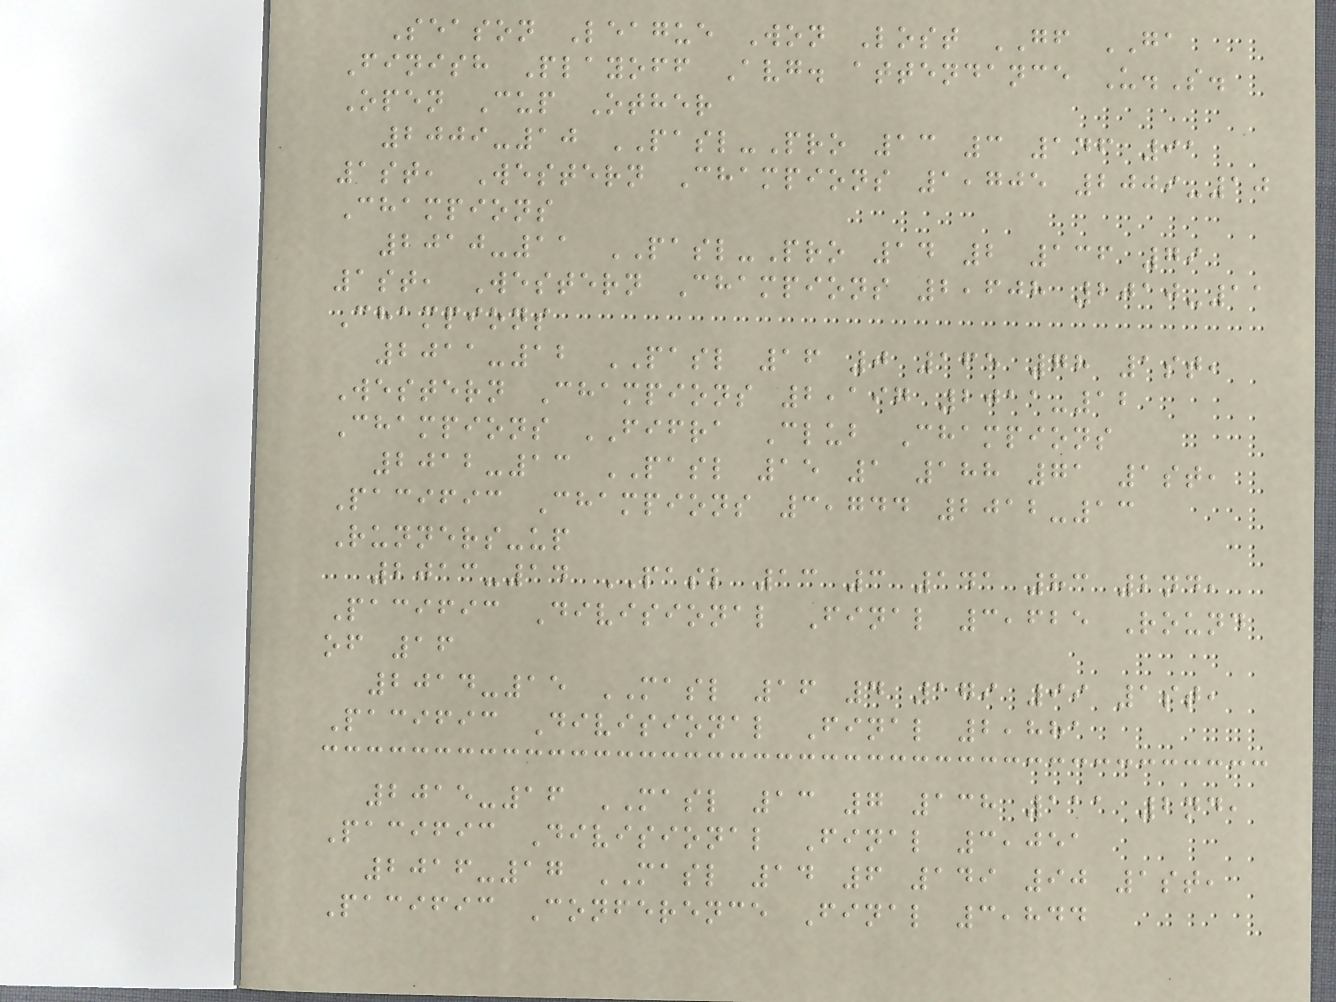Season League Won Lost GF GA
Finish Playoff Avg. attendance U.S.
Open Cup Other
2009-10 PASL-Pro 13 3 146 91
1st, Western Champions 1,705 2009-10
Champions
2010-11 PASL-Pro 14 2 136 79
1st, Western Champions 2,608 2010-11
Champions
2011-12 PASL 16 0 165 78 1st,
Western Champions 2,197 2011-12
Champions FIFRA Club Champions
2012-13 PASL 15 1 188 71 1st,
Pacific Champions 3,744 2012-13
Runners-up
2013-14 PASL 13 3 141 83 2nd,
Pacific Divisional Final 3,625 Round
of 16
2014-15 MASL 16 4 179 99 1st,
Pacific Divisional Final 2,881
2015-16 MASL 13 7 138 111 2nd,
Pacific Divisional Final 3,051
2016-17 MASL 14 6 149 90 1st,
Pacific Conference Final 3,844
